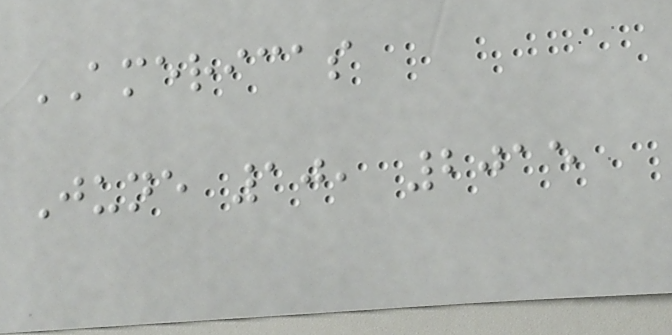AMERICAS
June 10, 2015
